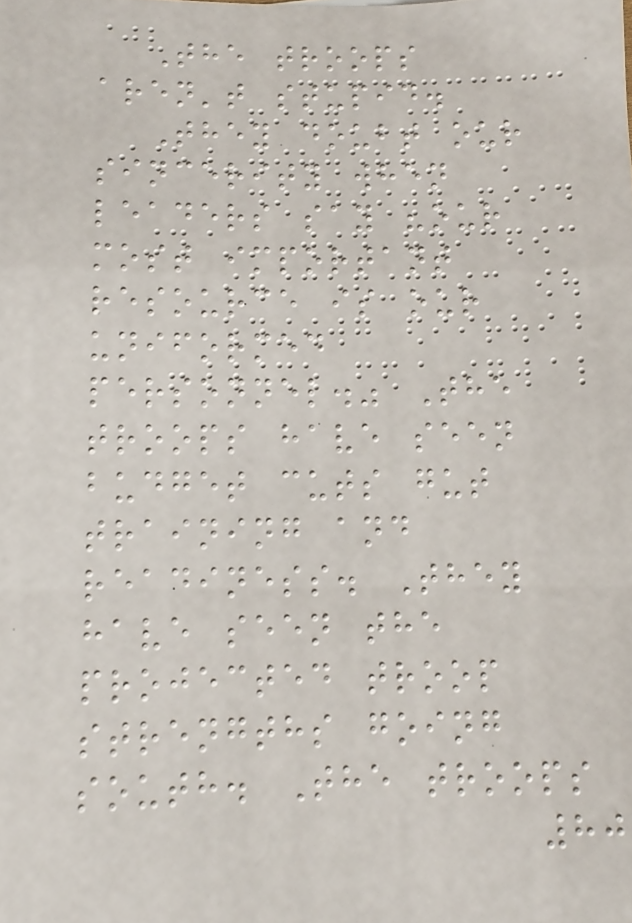The troops
aren't stupid.
They doubt our
sincerity when
leaders say "our
most important
resource is our
uniformed
personnel." The
troops have seen
budget cuts gut
training and
readiness. They
have seen the
projected troop
strengths going
south. The troops
80
